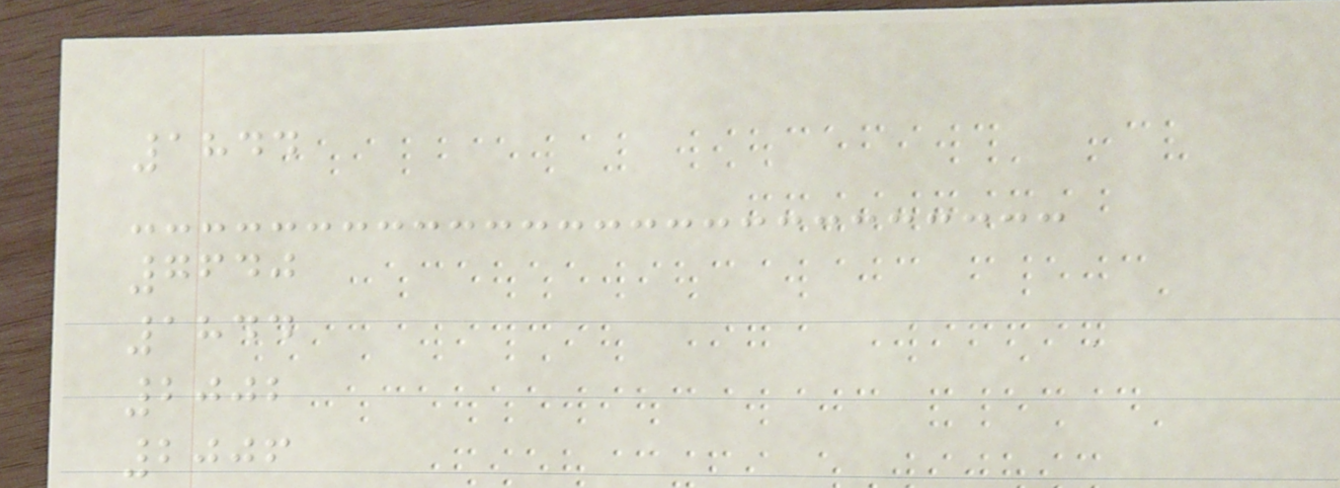1844
7640
1844
2002
2006
